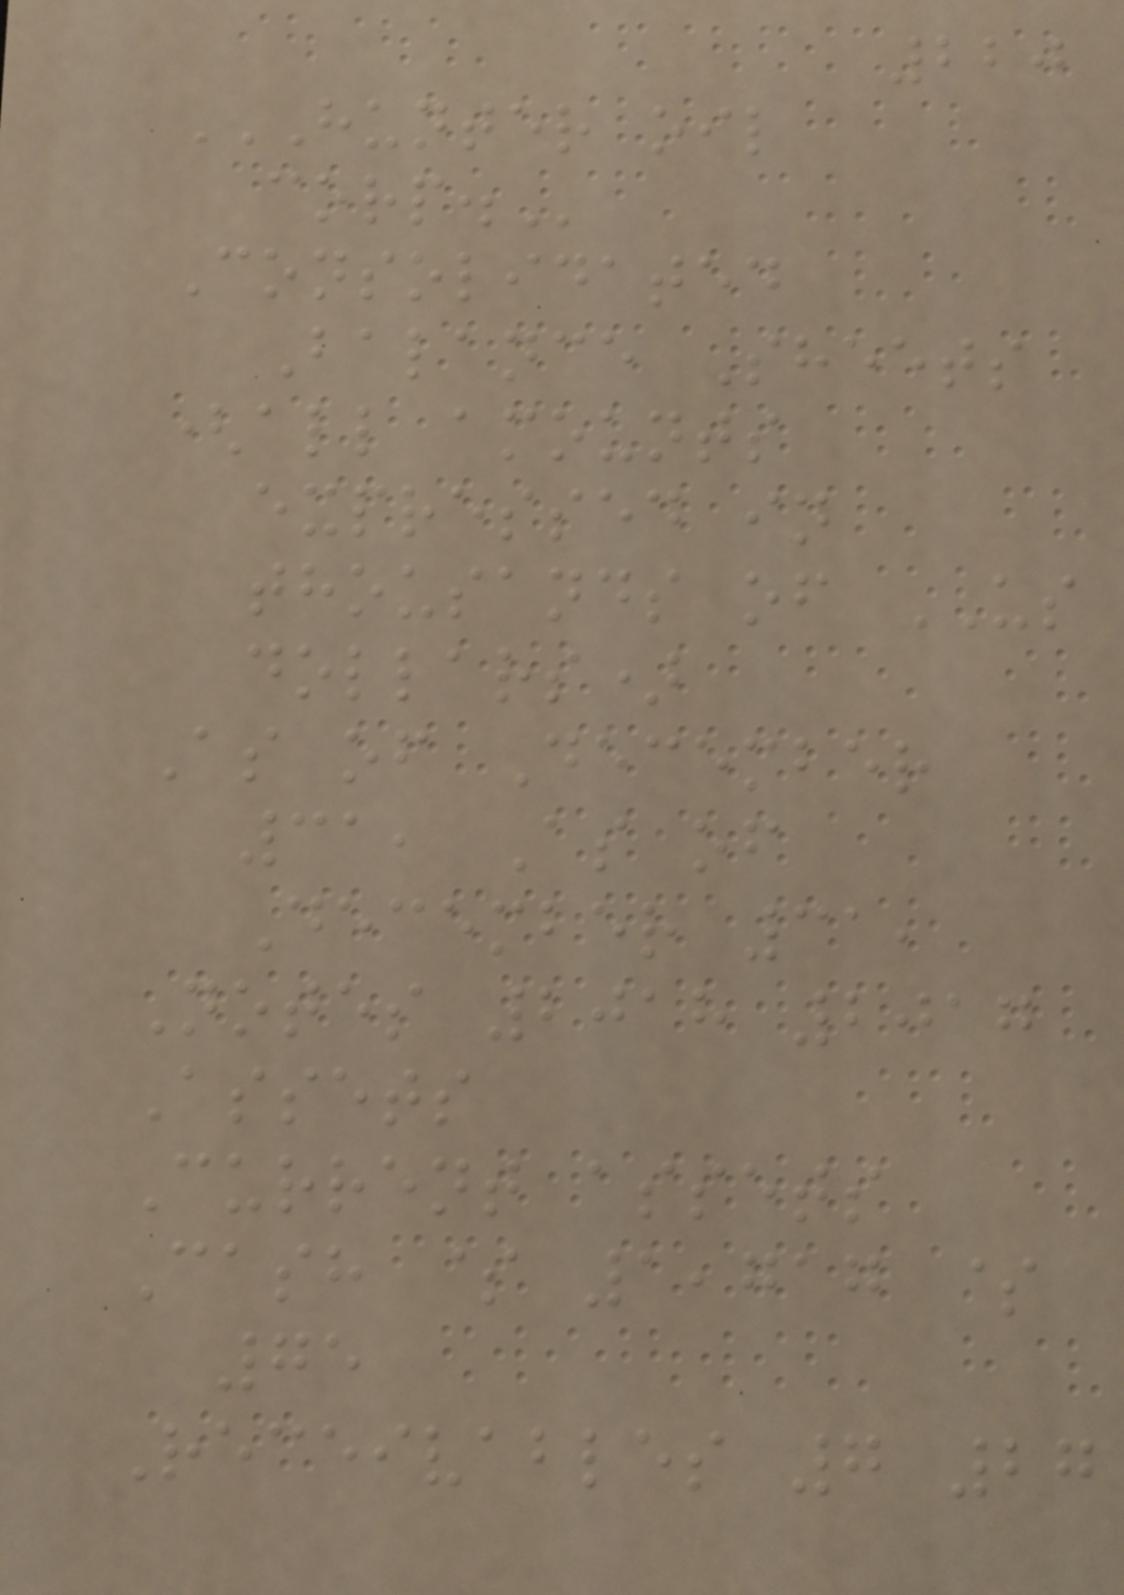220
HUNTER OIL
CORP.
Consolidated
Balance Sheets
(all amounts
expressed in
thousands of US
dollars)
As of December
31, As of
December 31,
Notes 2018 2017
Assets
Current assets
Cash $ 1,717 $
75
Receivables 7 27
